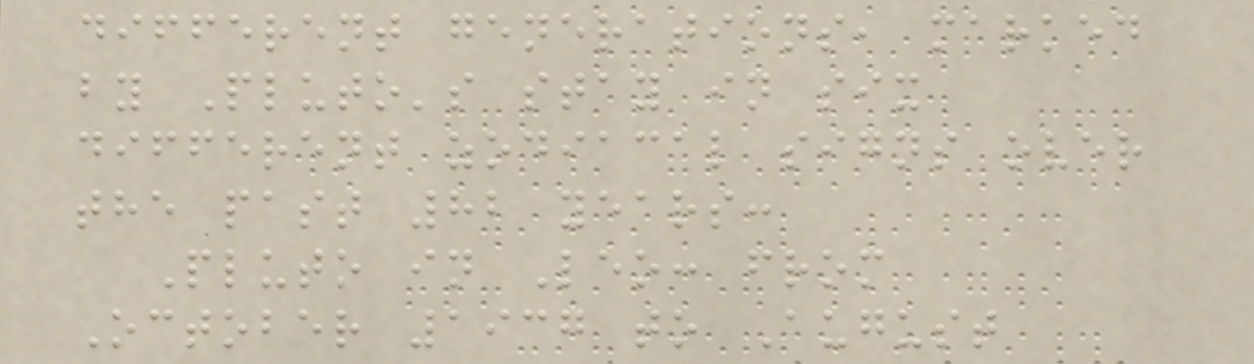different generations, marked
by Pluto's stay in six
different zodiacal signs over
the past 82 years:
Pluto in Leo: from
October 1937 to August
